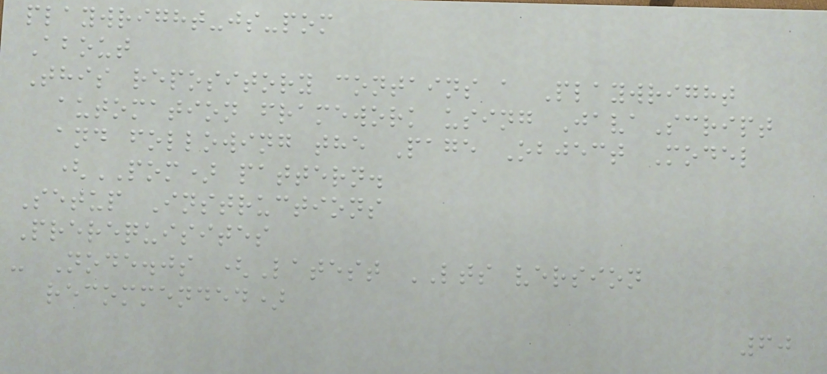playwright-js-pom
About
This repository contains a Playwright
automation framework using JavaScript
and following the Page Object Model
(POM) pattern.
Setup Instructions
Prerequisites
- Node.js (Latest LTS version
recommended)
60
